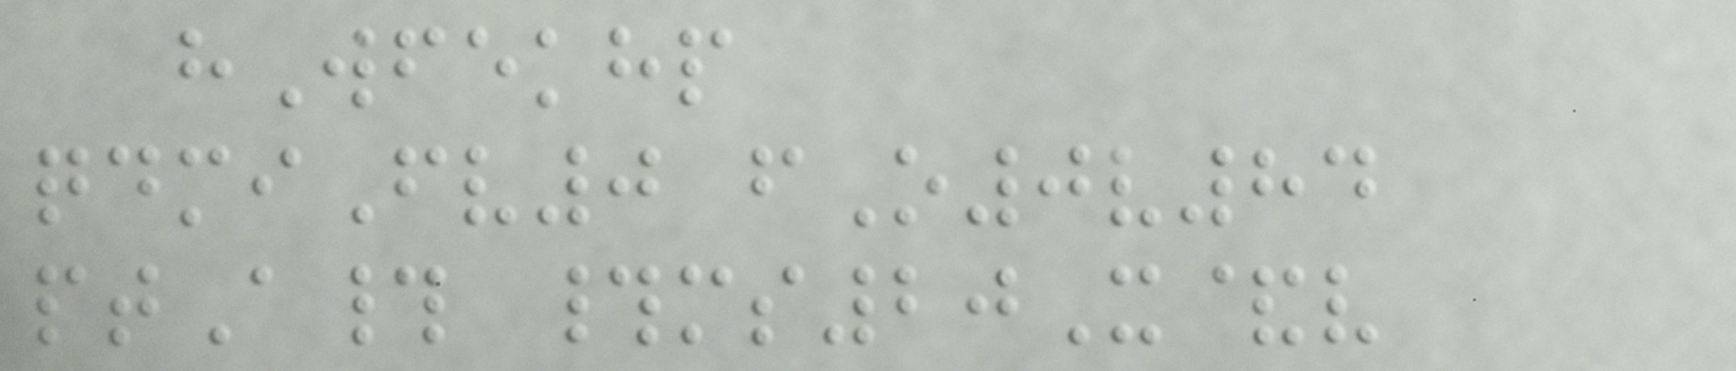hWfekhp
qdmiFv0 fO0v84
ptA# #ms20X&v
